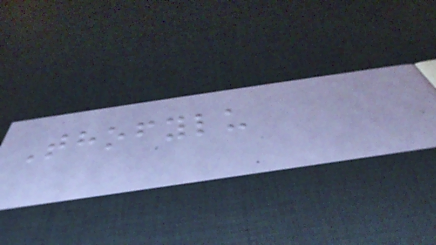Thofylu
